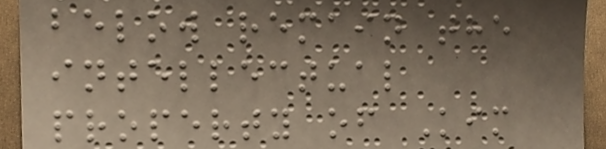below remain the
intellectual
property of Kim
